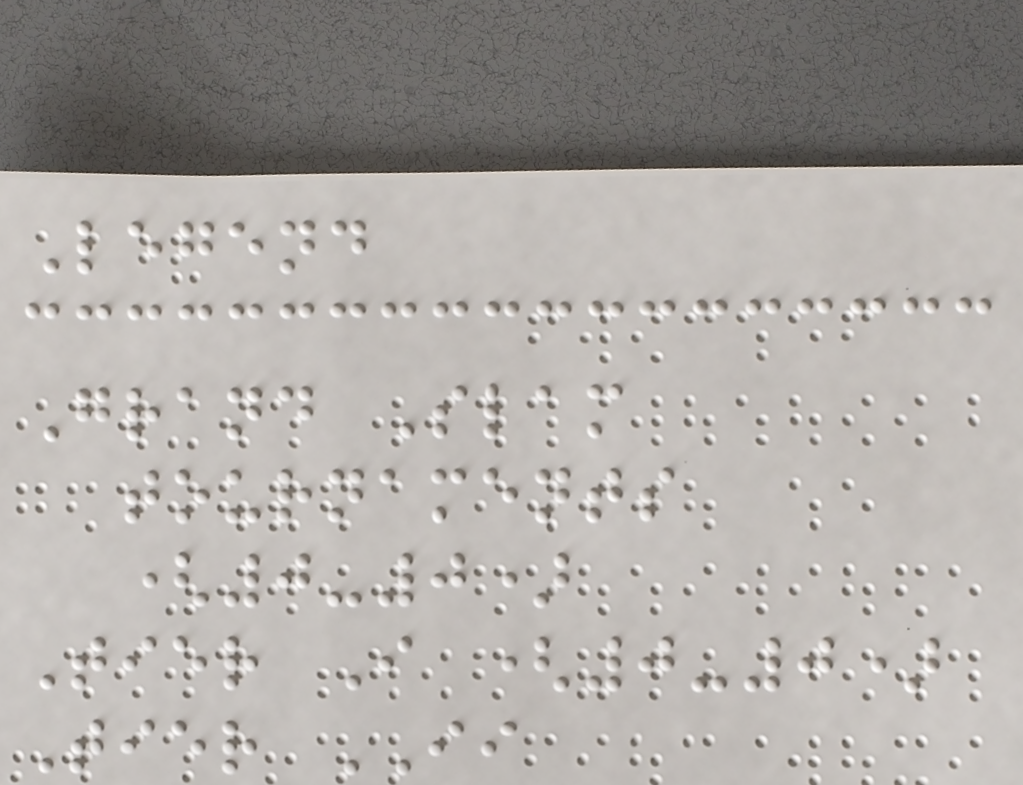Legend
Grand Slam
tournaments
(0-0)
Tier I (0-0)
Tier II
